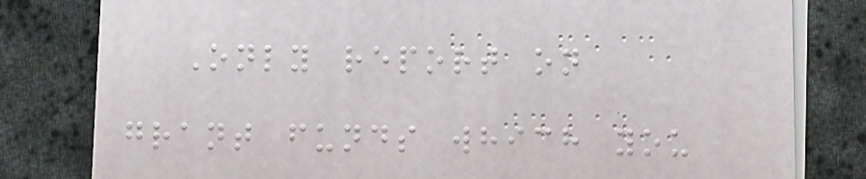Only report on
grant funds which you
